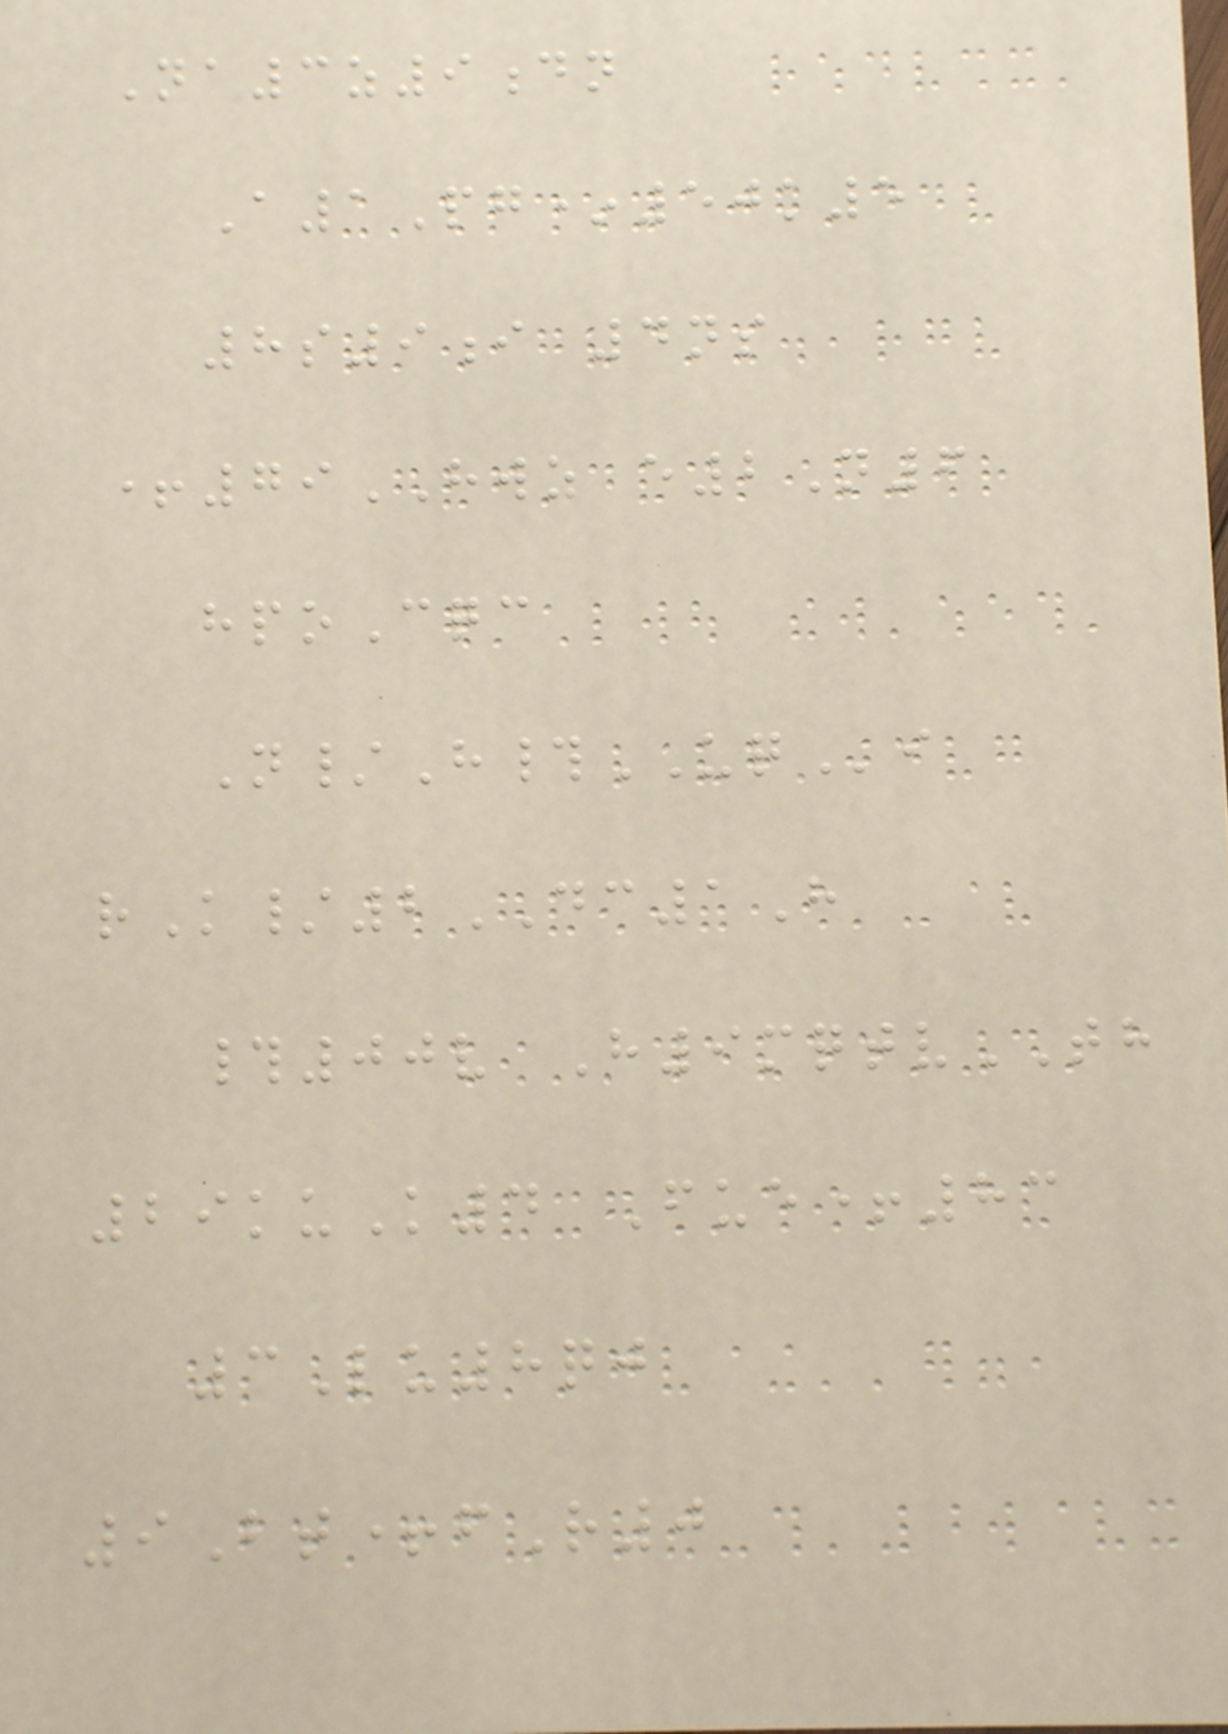Na3z9dn
A1Pg*50k5
8s9i 4ns
+79HWZ e2N6
hpoCqc
N/H#UQi
rK/2DC1H
#00v H9mqtvTH
29kuK4 Fue+83
3Lu8qj
9Bt+fR0
